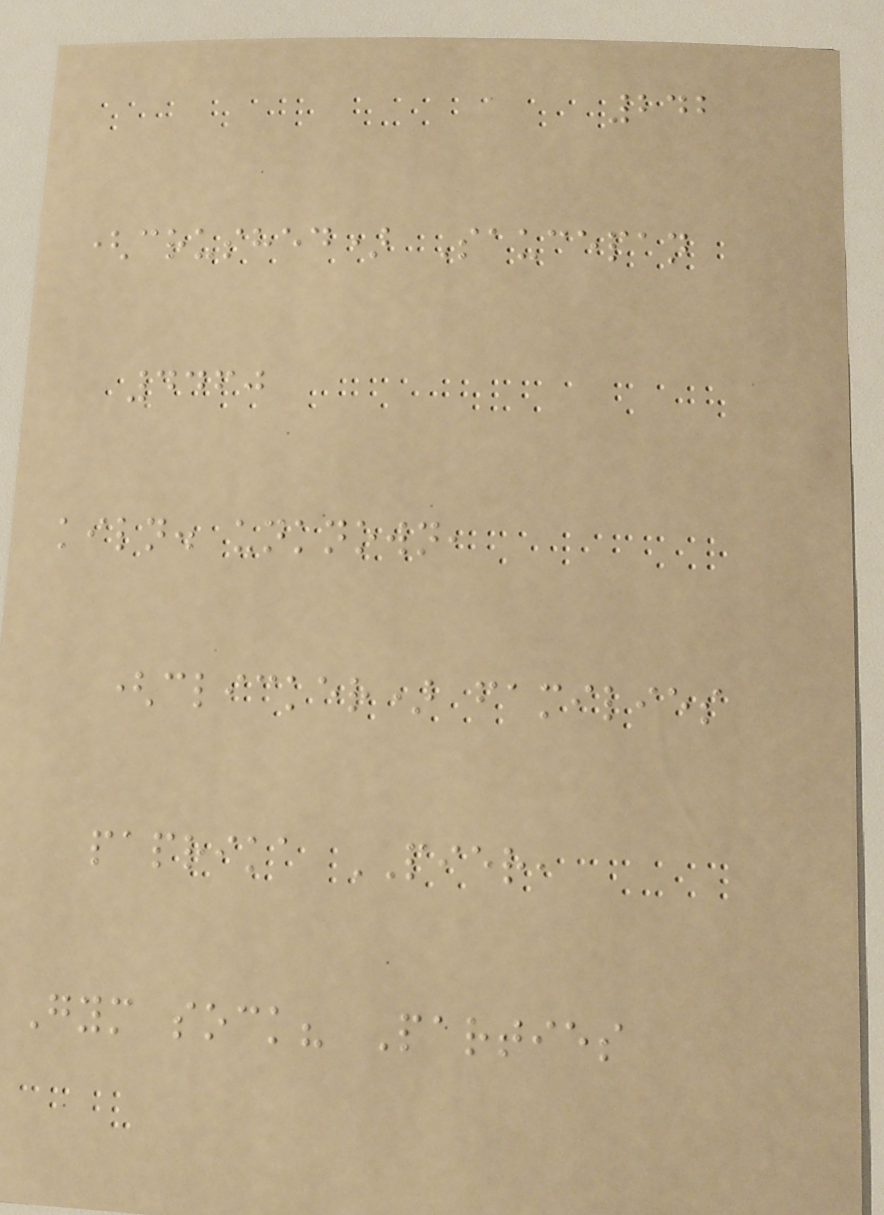242
(crushed) Saucepan
4460
kiln. unknown,
(clicker) families
paprika PIER,
Gym sock? Parties
